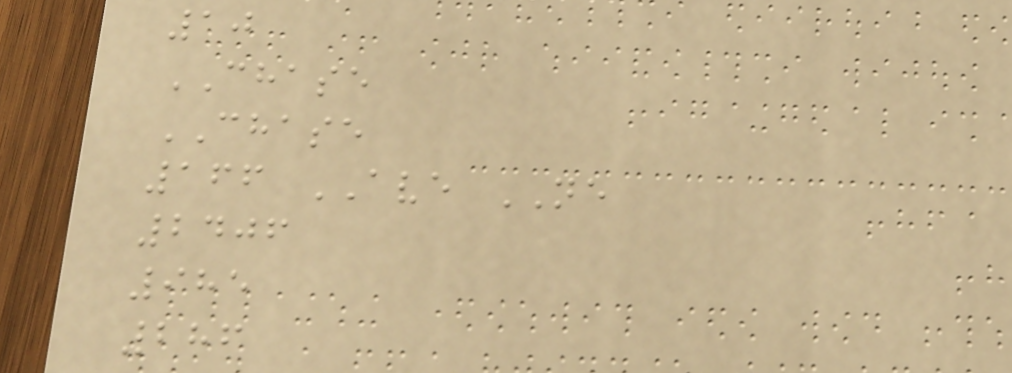10
CHASE
CHASE
166 AVE NE
2406
985
286
